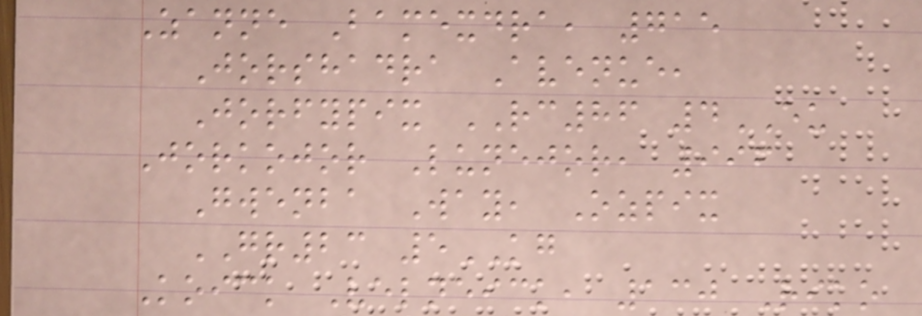Zanne Bamexdra, 715
Jorshadra Avenue,
Jorfypix RC86 4EU
Jorkojor Lunejor, 996
Gwenba Way, Ozpix
GR23 5KG
Koick Velneick, 130 Riko
